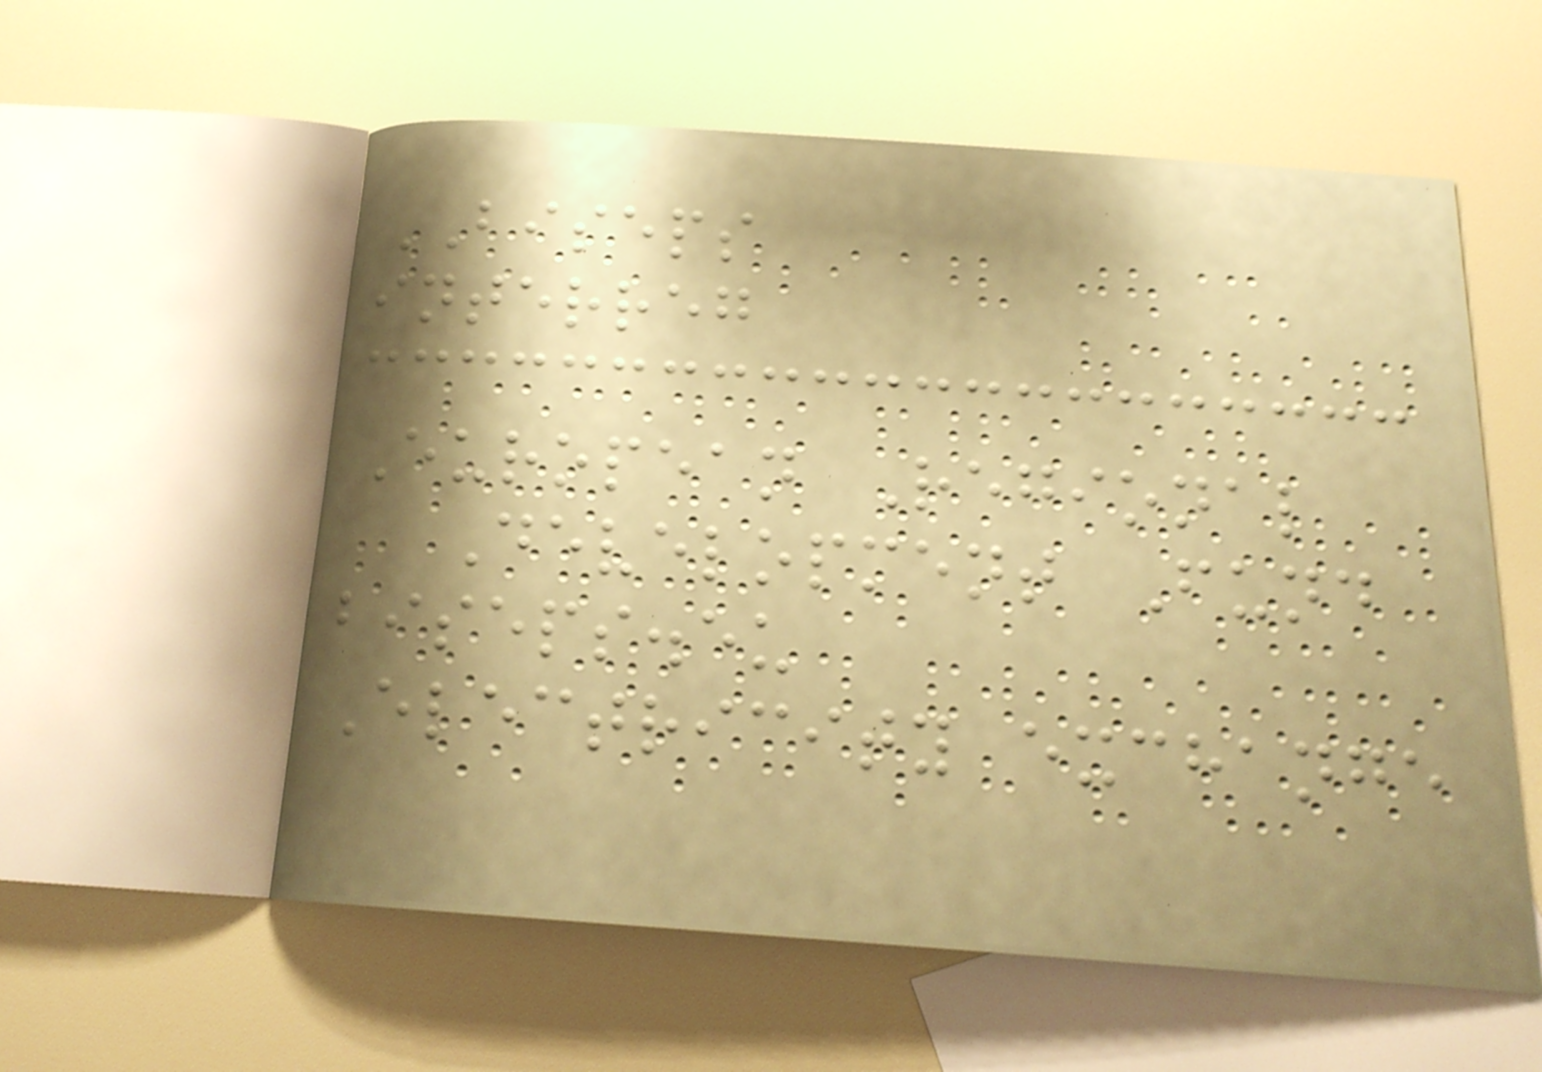BISEPS
interreg
European Regional
Development Fund
biseps.eu
Electricity exchange
